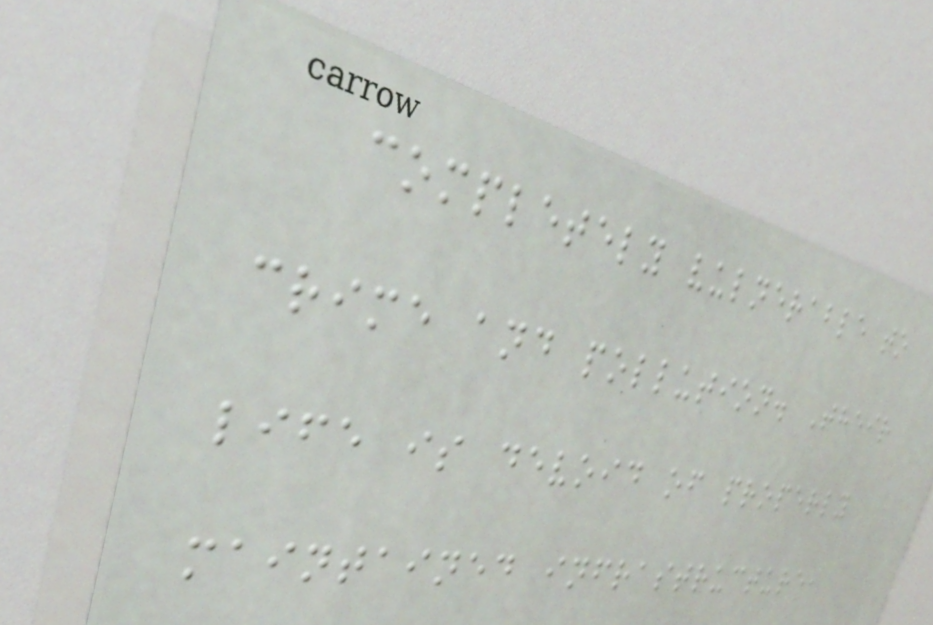completely vulnerable to
crime and pollution. Their
life is devoid of properly
maintained infrastructure,
